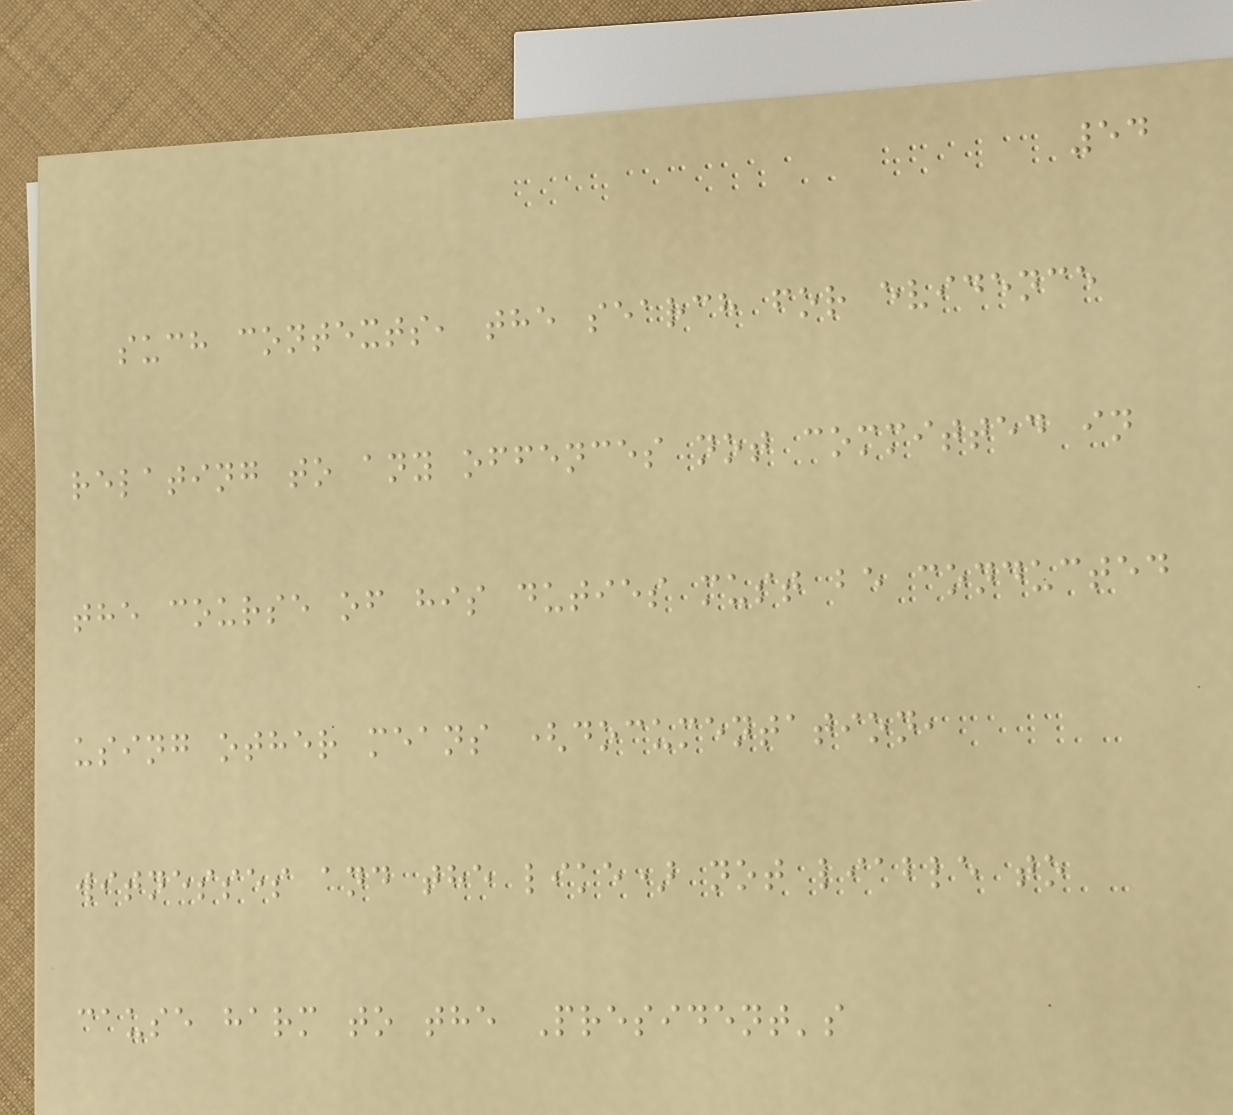54
such contexts, the search for evidence
relating to any offences not committed in
the course of his duties must be conducted
using other means (documentation,
witnesses and the like) not liable to
cause harm to the President's
